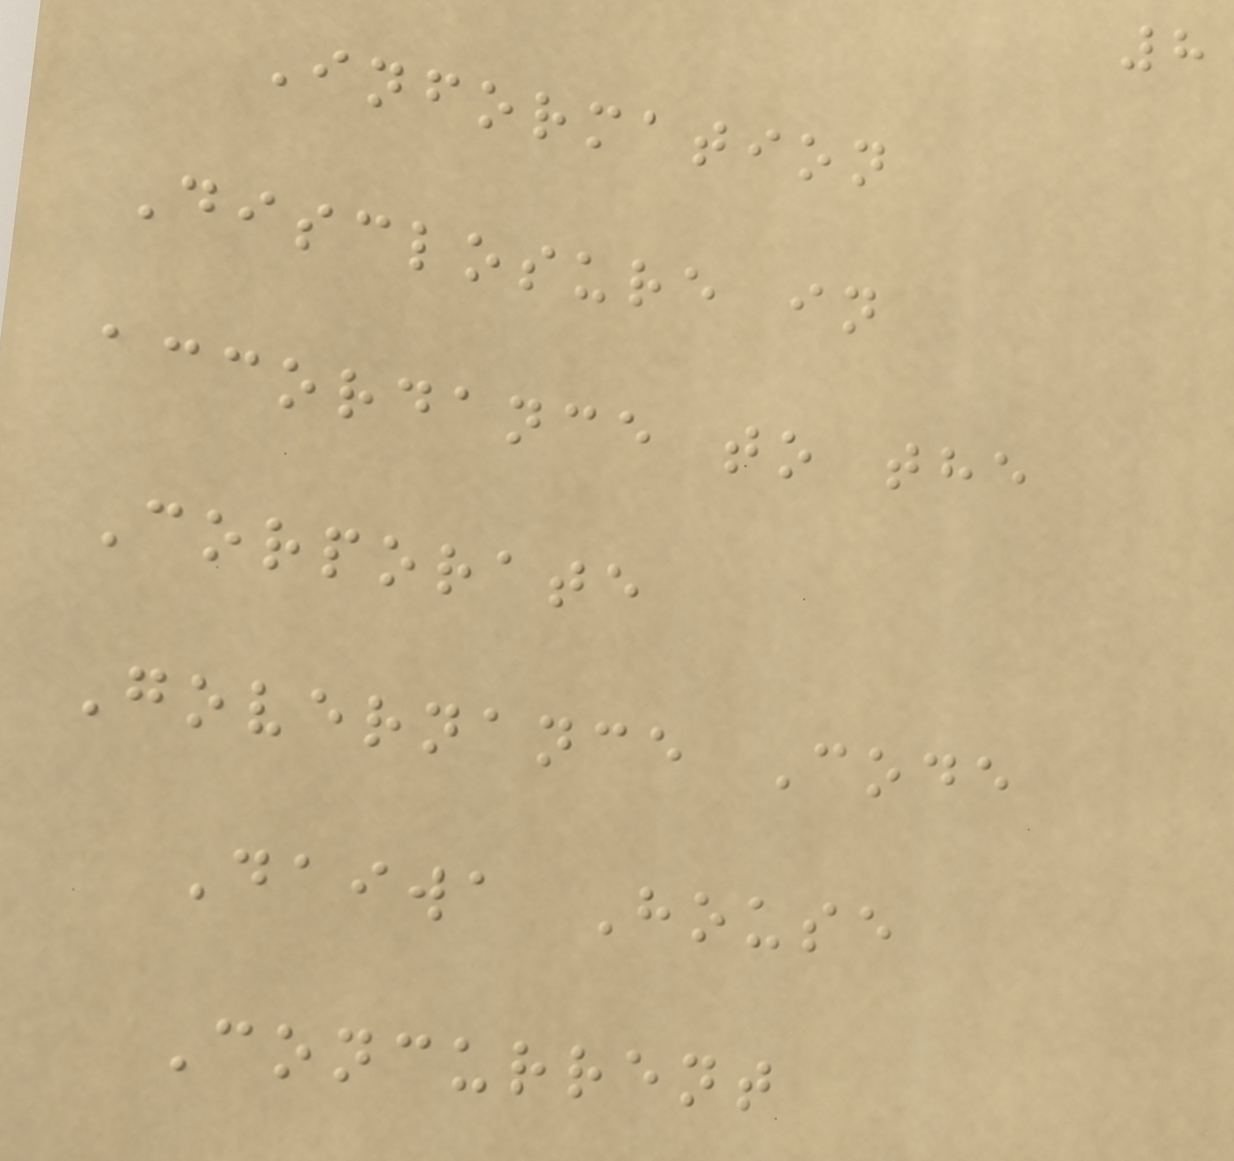8
Information
Disclosure in
accordance to the
Corporate
Governance Code
Daiwa House
Concurrent
